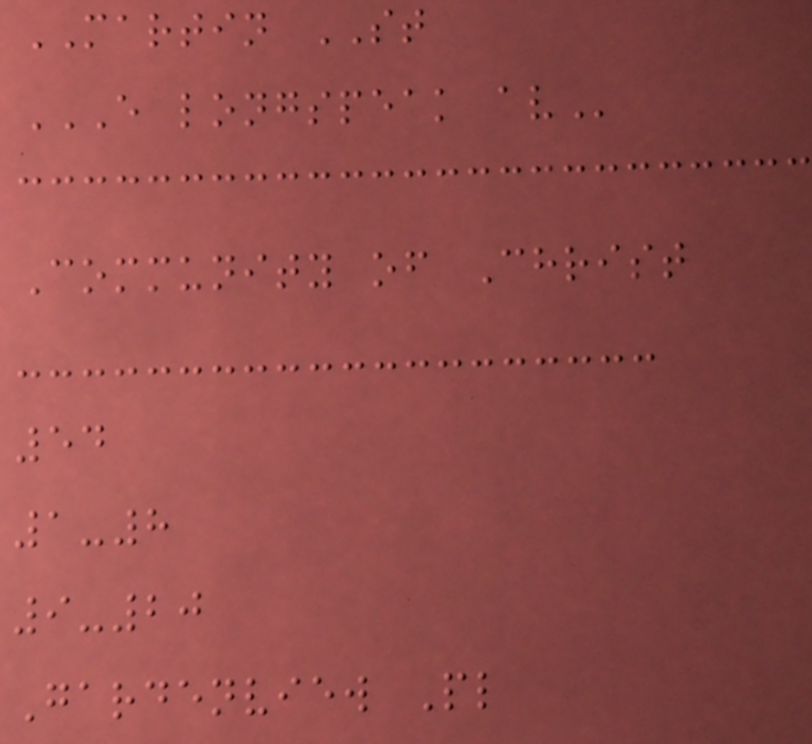MARTIN ST
E LONGSPEAK AV
Community of Christ
54
1-8
9-20
Gardenview Pl
